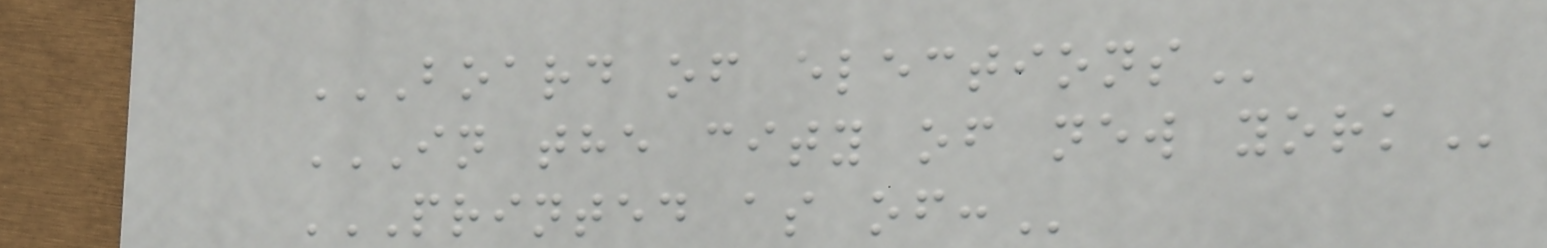BOARD OF ELECTIONS
IN THE CITY OF NEW YORK
PRINTED AS OF:
